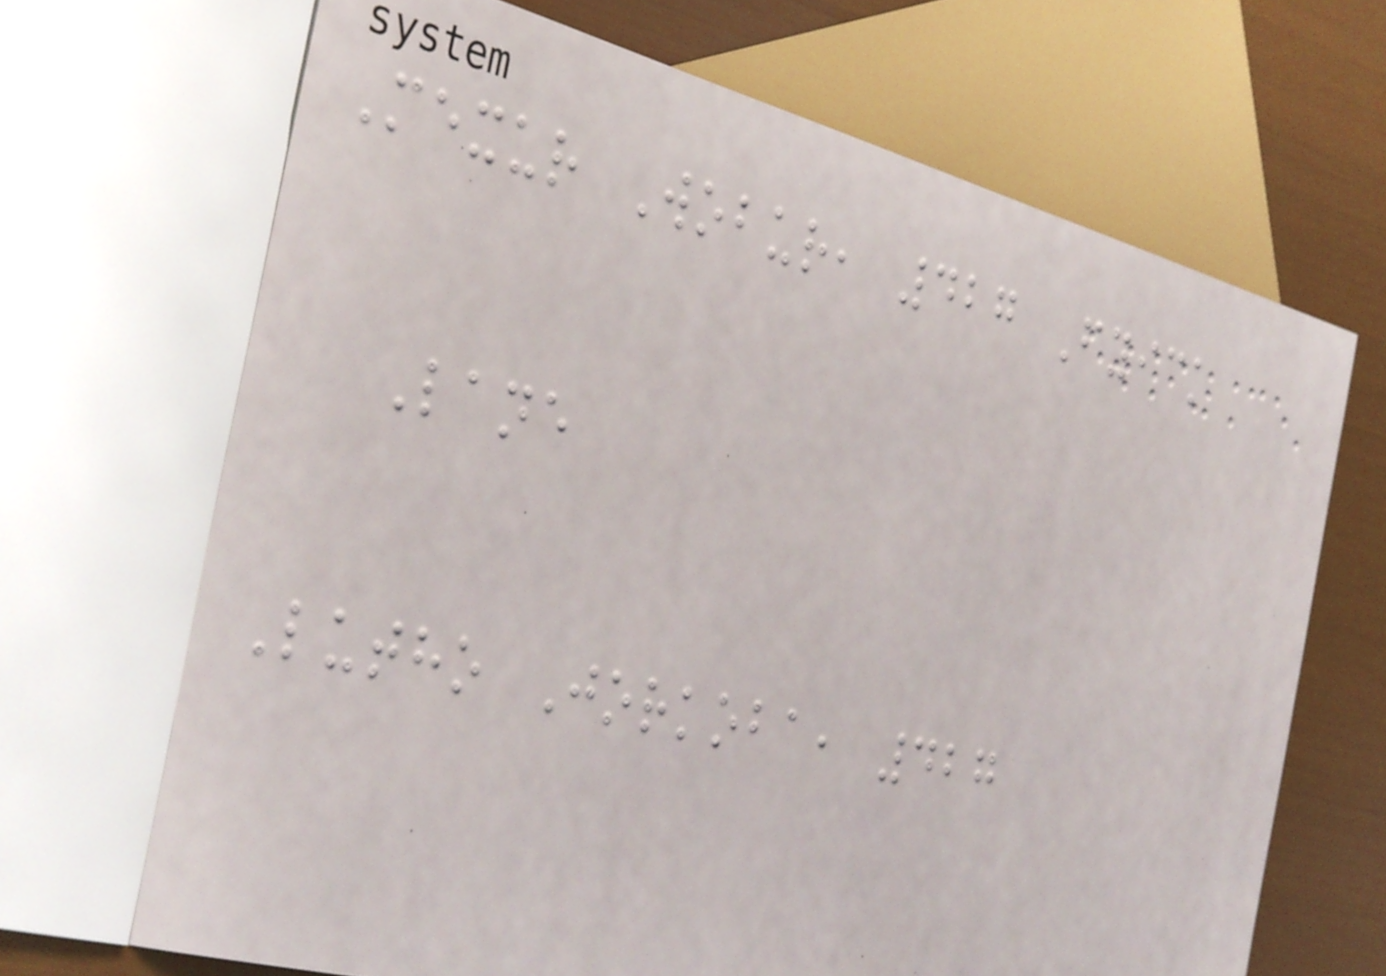Mexur Wobur, 427 Fyick
Lane
Lutho Jorkoba, 427
